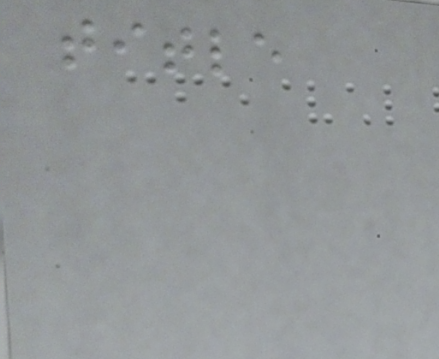title
